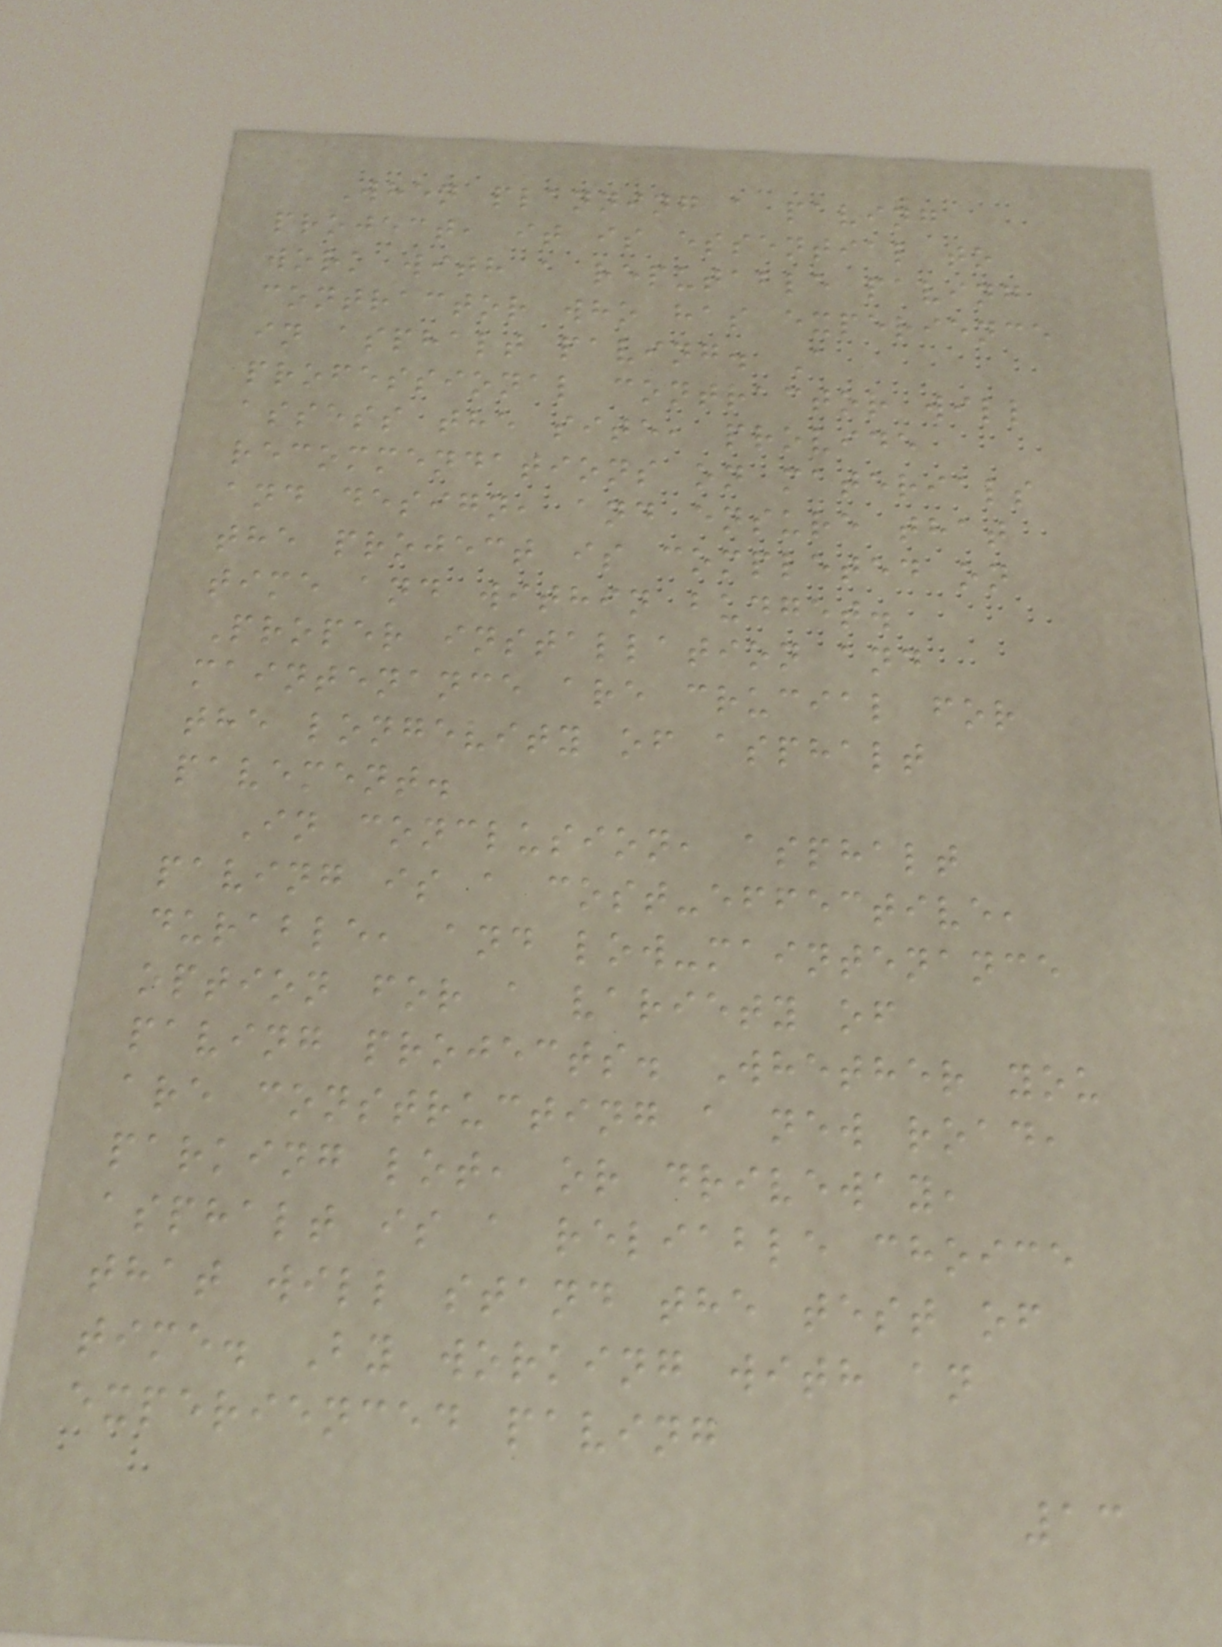When planning a paving
project, it is essential to
work with a reputable paving
contractor who has experience
in asphalt paving. A
professional contractor will
assess the site, provide
recommendations on materials
and design, and ensure that
the project is completed on
time and within budget.
Proper installation and
maintenance are crucial for
the longevity of asphalt
pavement.
In conclusion, asphalt
paving is a cost-effective,
durable, and low-maintenance
option for a variety of
paving projects. Whether you
are constructing a new road,
parking lot, or driveway,
asphalt is a reliable choice
that will stand the test of
time. By working with an
experienced paving
13
